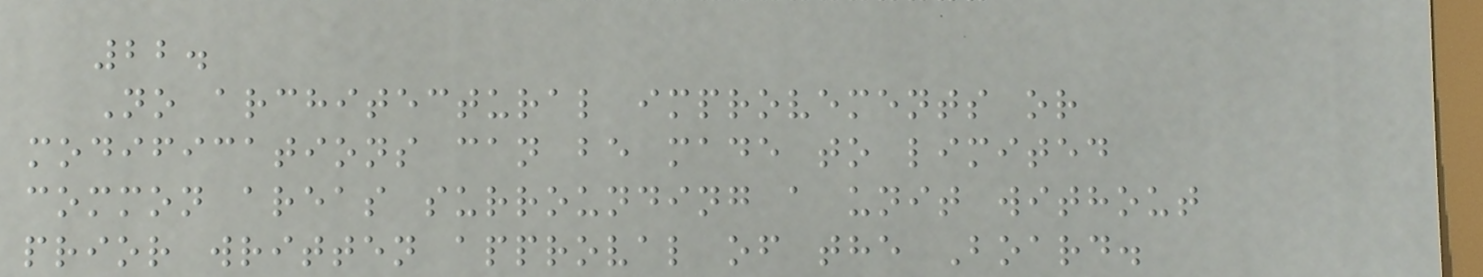22.
No architectural improvements or
modifications can be made to limited
common areas surrounding a unit without
prior written approval of the Board.
